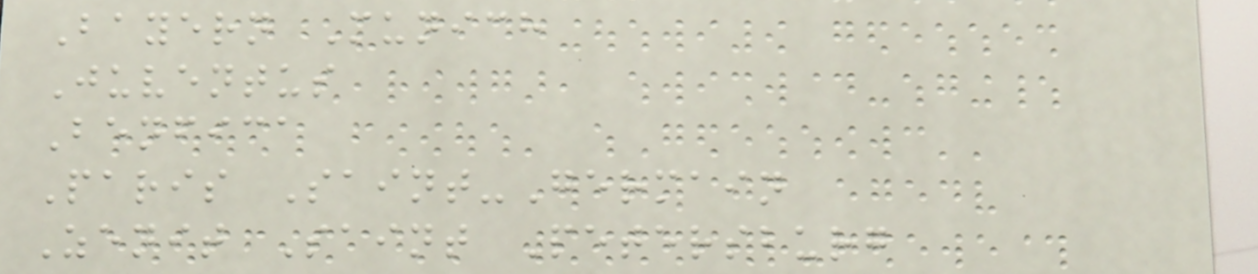Bayern Munich
Juventus
Benfica
Paris Saint-Germain
Zenit Saint Petersburg
